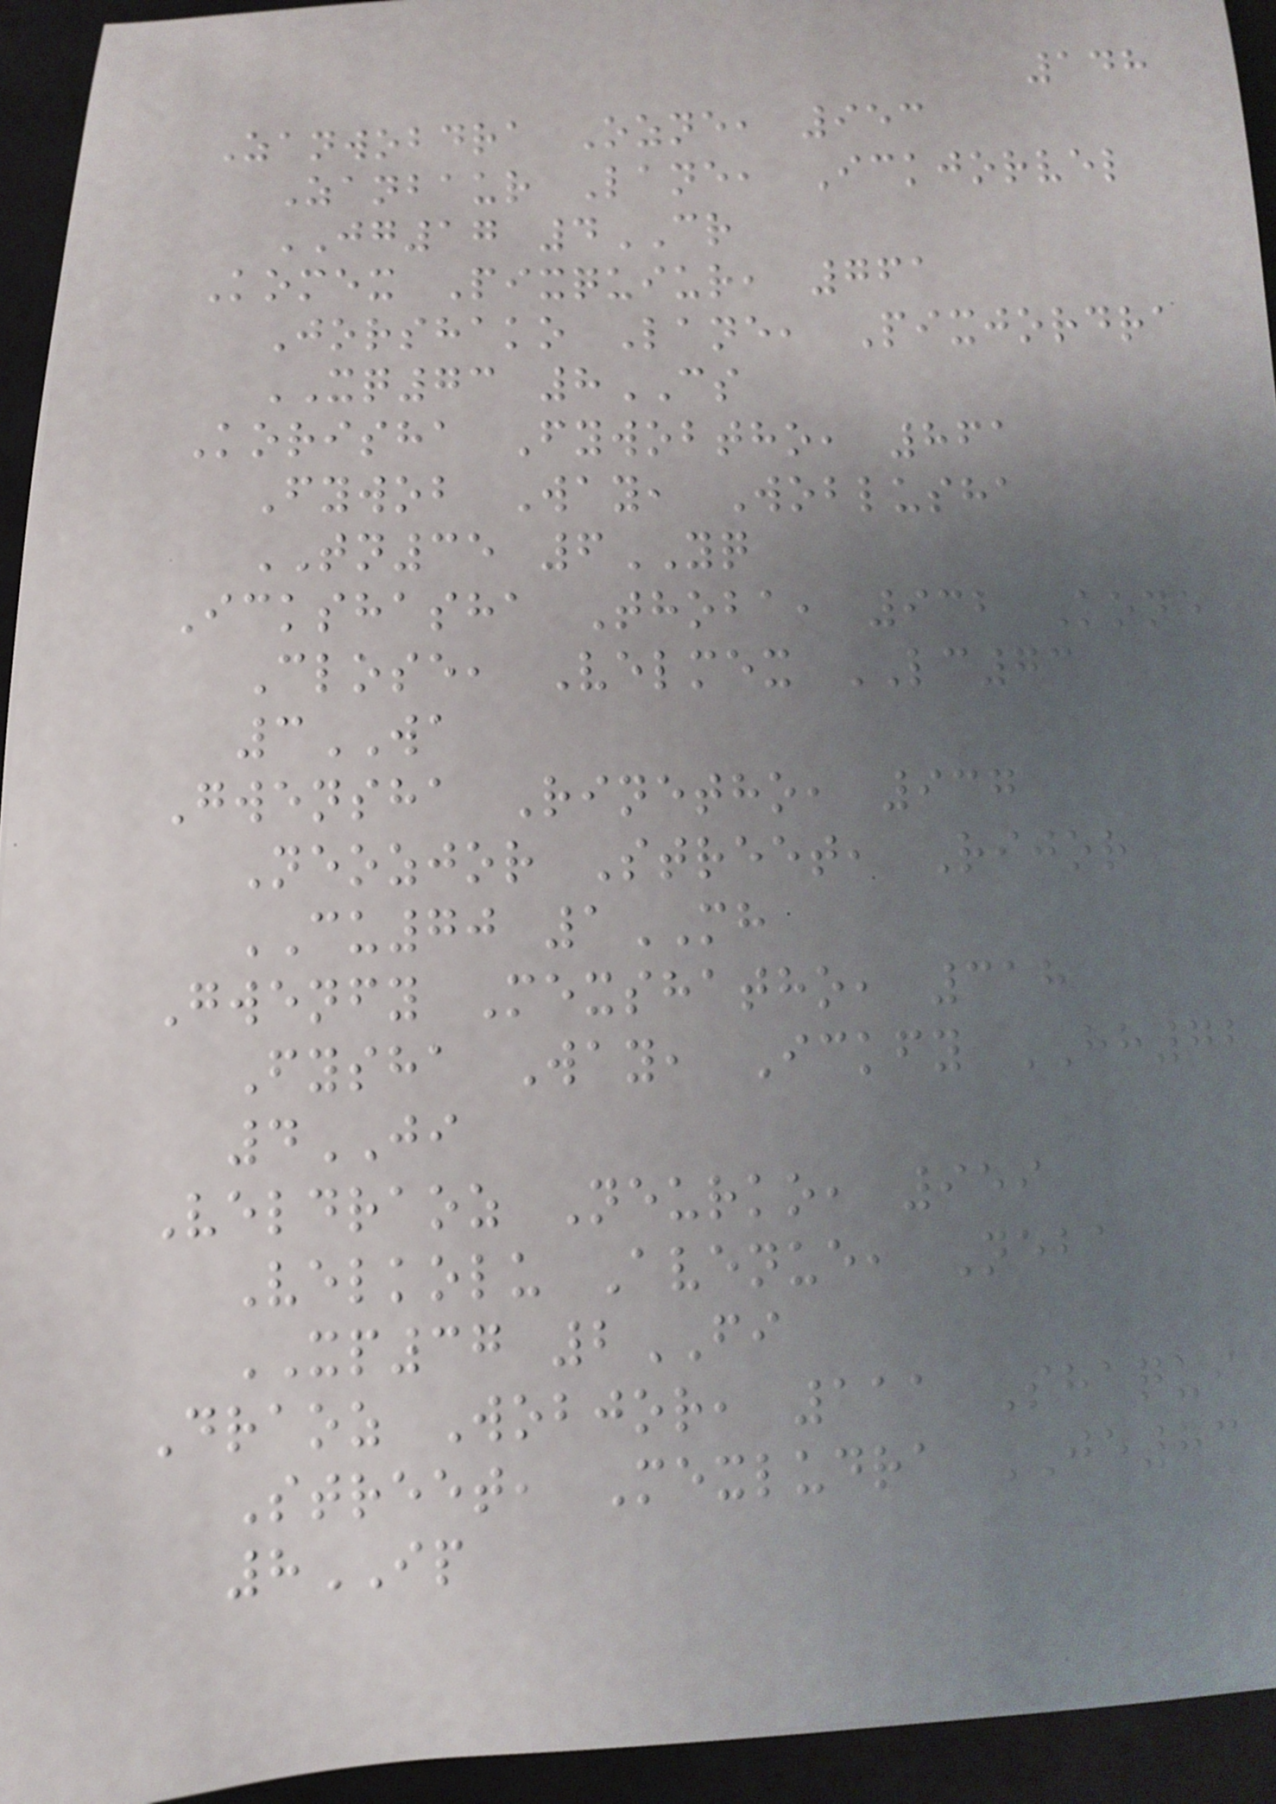148
Zanwobdra Ozne, 953
Zanbaur Lane, Ickjorvel
JG17 4CR
Komex Pixquiur, 761
Jorshako Lane, Pixjordra
XQ73 8CS
Korisha Fywobtho, 861
Fywob Way, Woblusha
TN35 6YQ
Ickshasha Thoba, 932 Kone
Close, Velmex LC73
3WA
Gwensha Rinetho, 937
Neozjor Street, Rijor
CU70 1MH
Gwenfy Mexshatho, 318
Fysha Way, Ickfy HH72
4JI
Veldraoz Neurko, 959
Velkolu Avenue, Neba
XP37 2FI
Draoz Wobjor, 111 Shaqui
Street, Mexludra JE83
8IP
